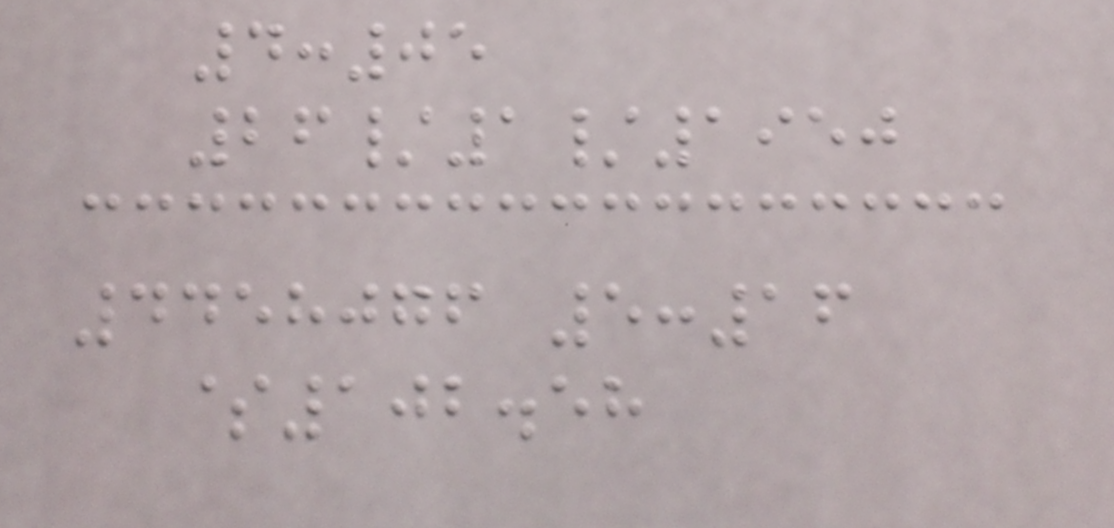4:05
26/1/1950
4458076 5:16
$102.58
